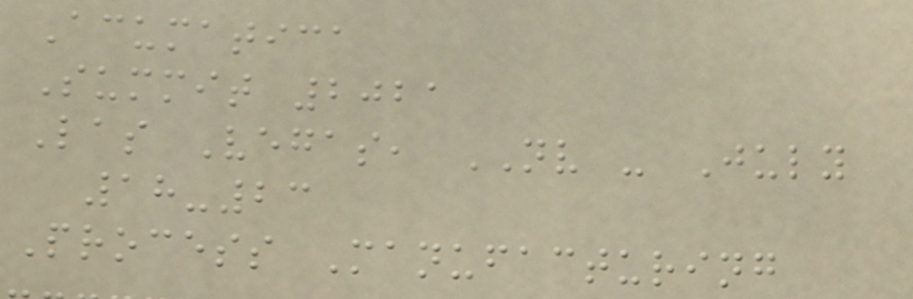Acumatica
Summit 2021
Las Vegas, NV - July
18-23
Process Manufacturing
